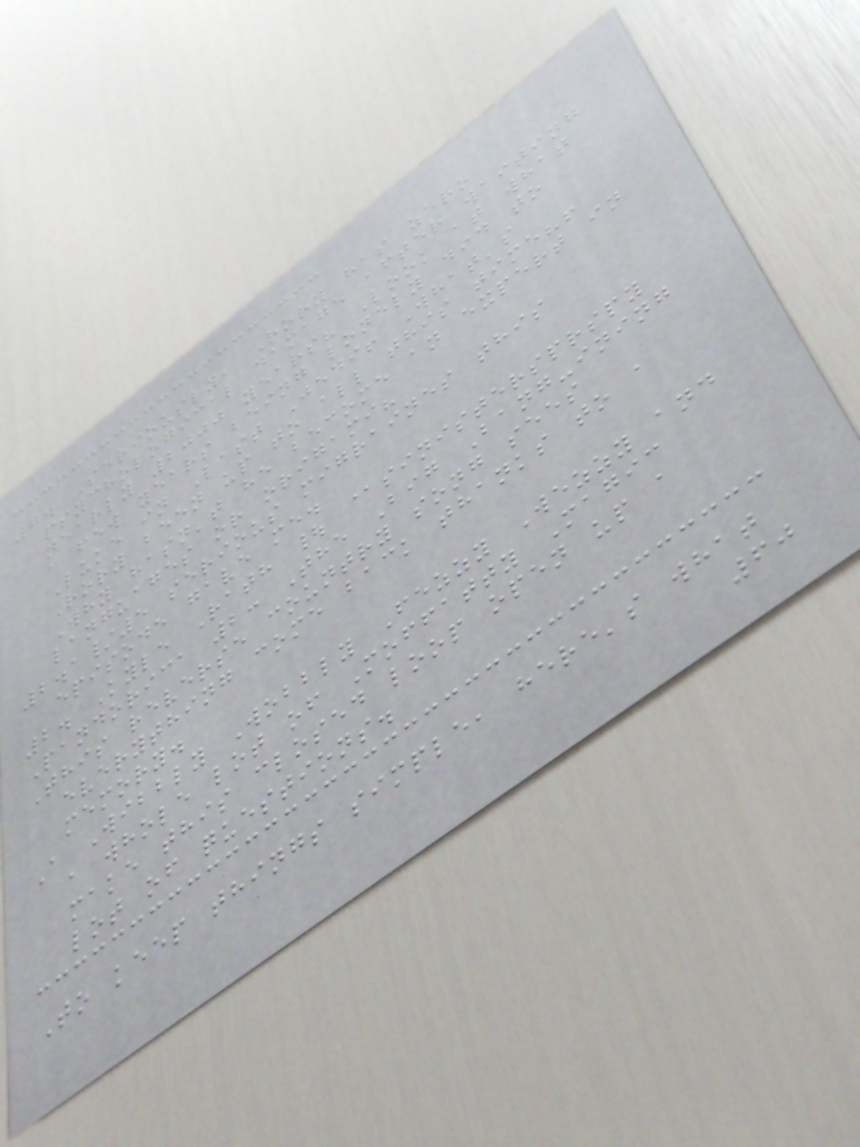7. Seriously, Rory has zero
psychological damage after waiting
nearly 2000 years? Look at what
a few years being lonely did to
Luke in Last Jedi! What's
Rory been up to all this time?!
Why hasn't he become an expert in
languages or origami?
2.1/5 serious migraines this
episode gave me.
2. Kyle Rath | @sinistersprspy
Pandorica 2: The Big Bang-ining
This reverse country song sees
everything come back thanks to a
memory.
A Wibbly Wobbly Fezzy Wezzy and
a whole lot of Moffatty Magic
make this closed loop open up a
lot of questions.
To keep things simple, here's what
60
